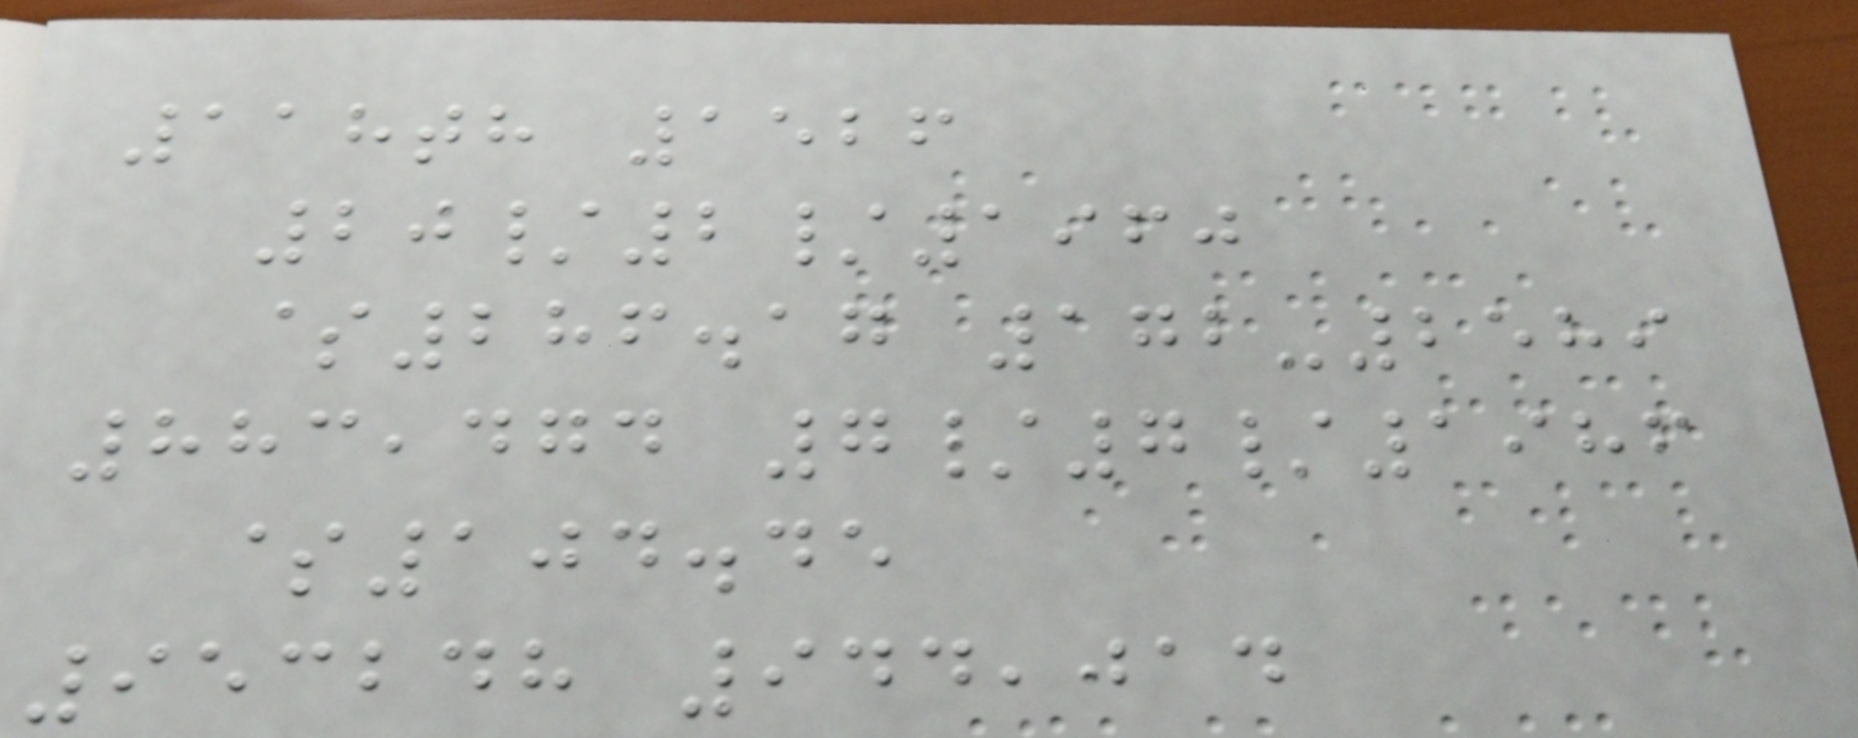118th 1526
20/2/1960
$286.17 172-2589
883,474 7/7/1986
$104.45
953248 944,014
